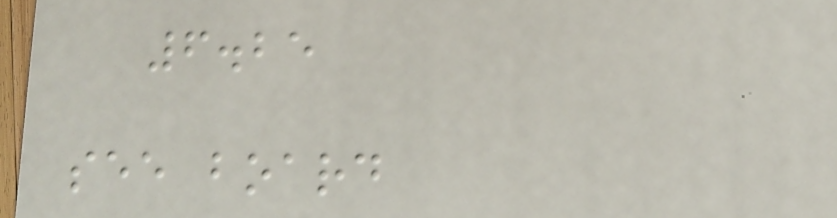6.25
see board
